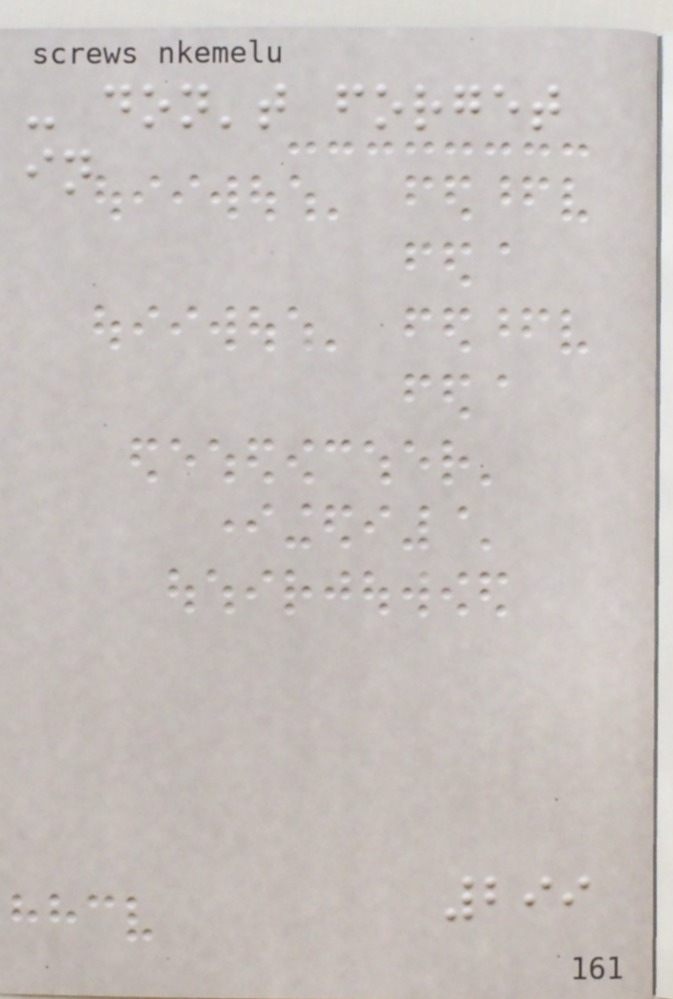- don't forget
in
299
